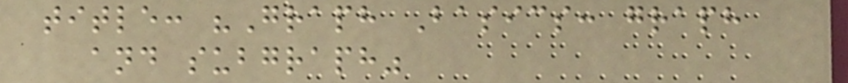title: "Graph Basics: graph
and subgraph"
